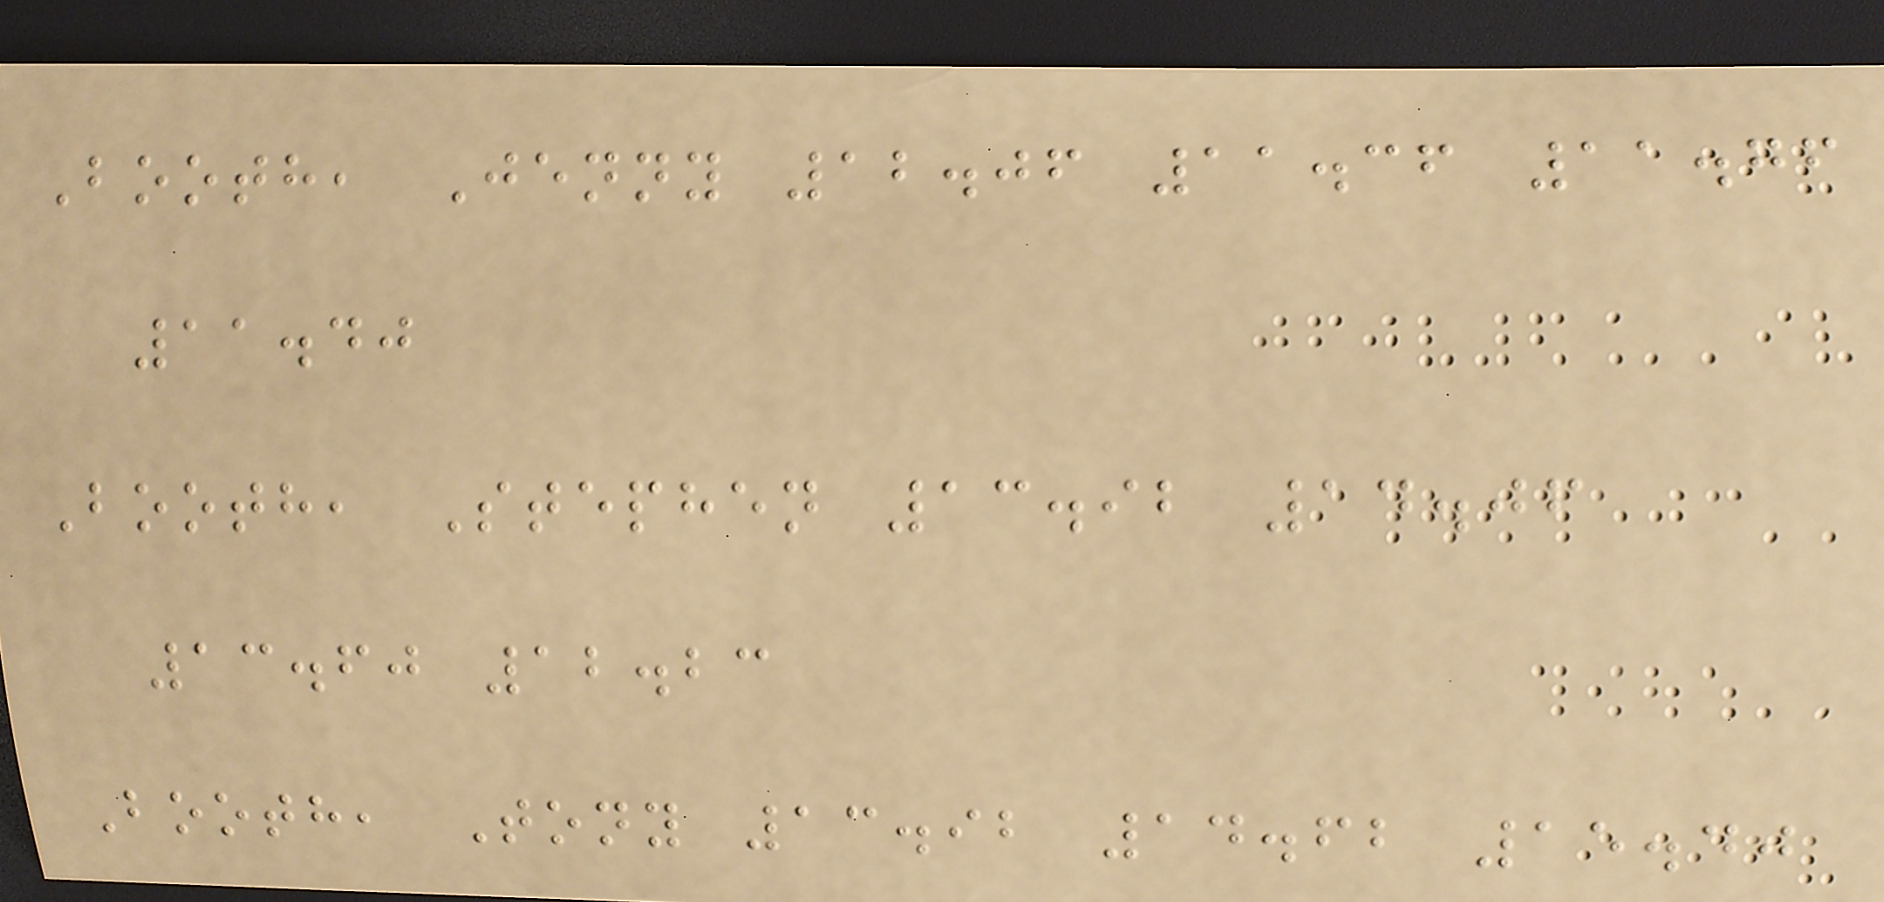Booth, Jenny 12.06 11.36 11.76
11.40
Booth, Stephen 13.92 14.06
13.60 12.23
Booth, Tony 13.92 14.62 15.40
